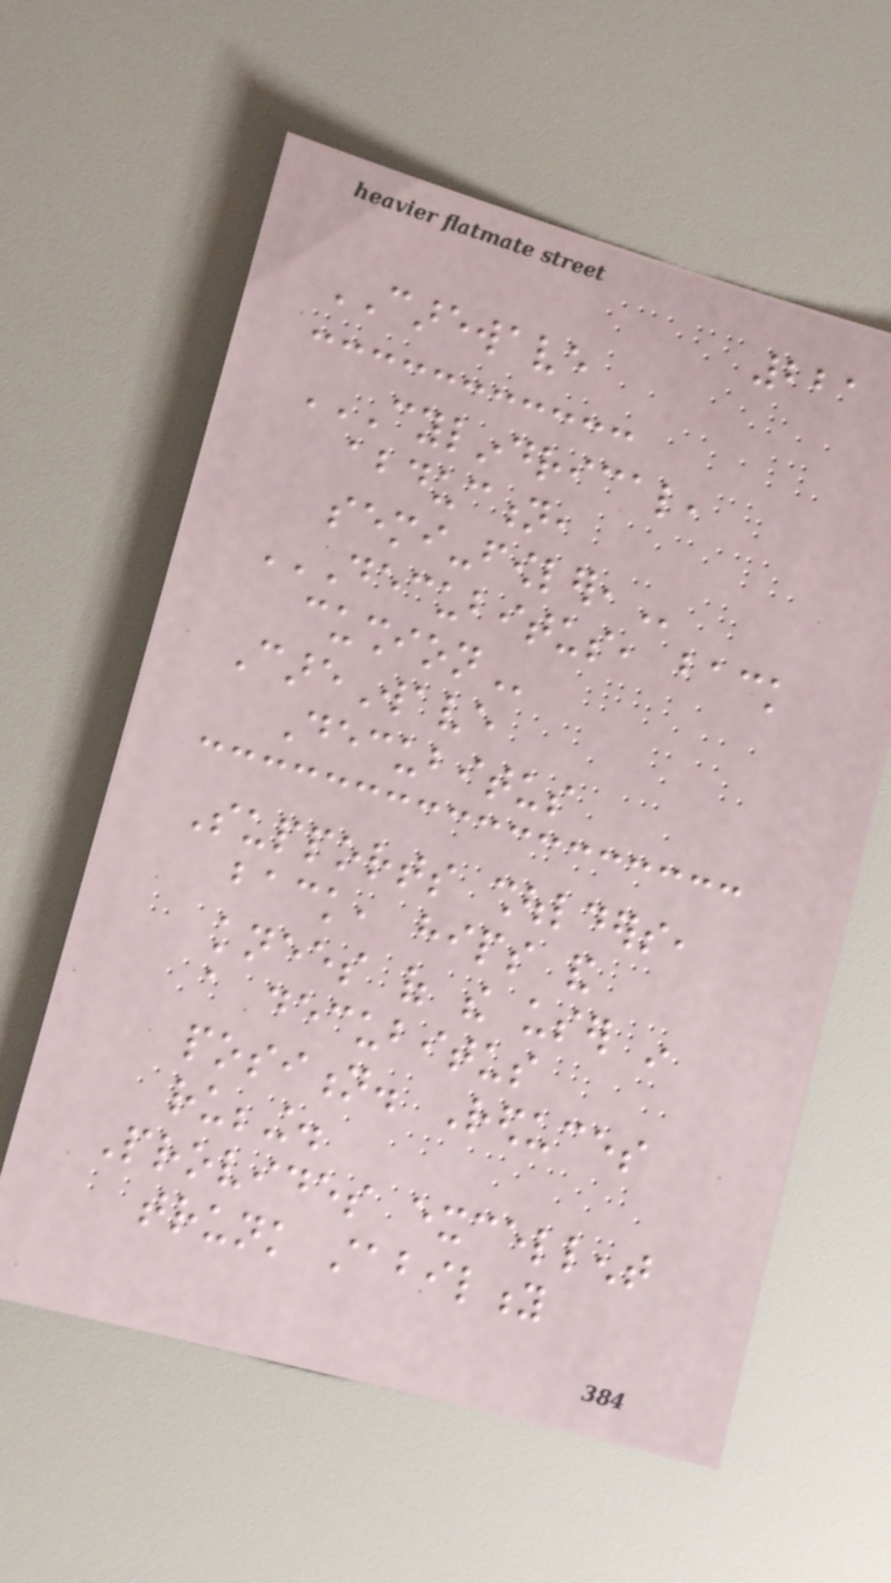221
CAREWAVE
CYLINDRICAL,
ABDUCTION,
SEMI-FOWLER,
DECUBITUS, BACK
CUSHION
CareWave
Decubitus
Supports shoulders,
back, hips and
knees of the user in
a decubitus
position. Reduces
rubbing.
Provides excellent
trunk stability
